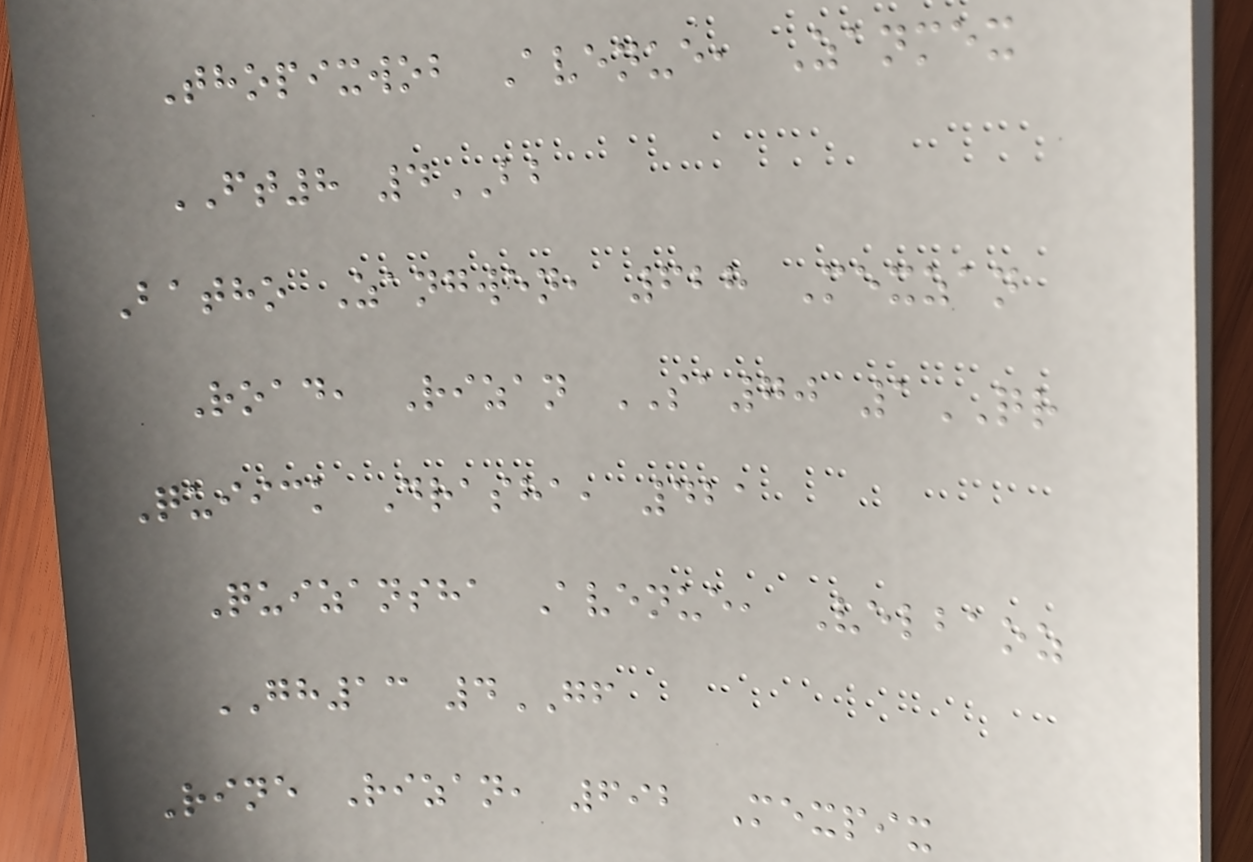Thopixwob Avenue, Zanmex
FT8 4BB
Batho Zangwen, 628 Mexzan
Road, Rizan SA70 1QR
Quiick Drasha, 421
Quizansha Avenue, Velbaoz
GH13 4GF
Rine Rizan, 692 Mexpix
